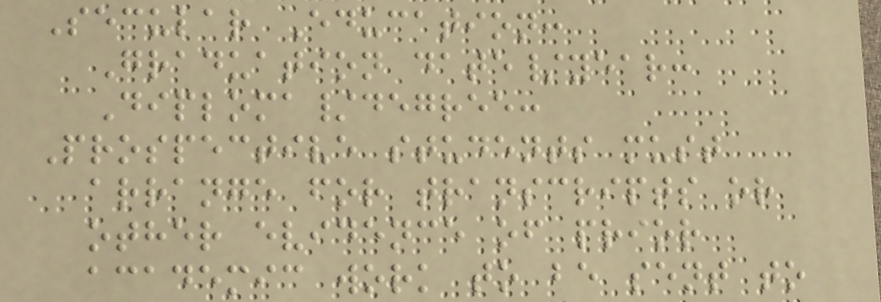Secular Education:
Graduation date/year:
Diploma/degree:
Prospective students must
arrange for transcripts or
other evidence of prior
academic work to be sent to
